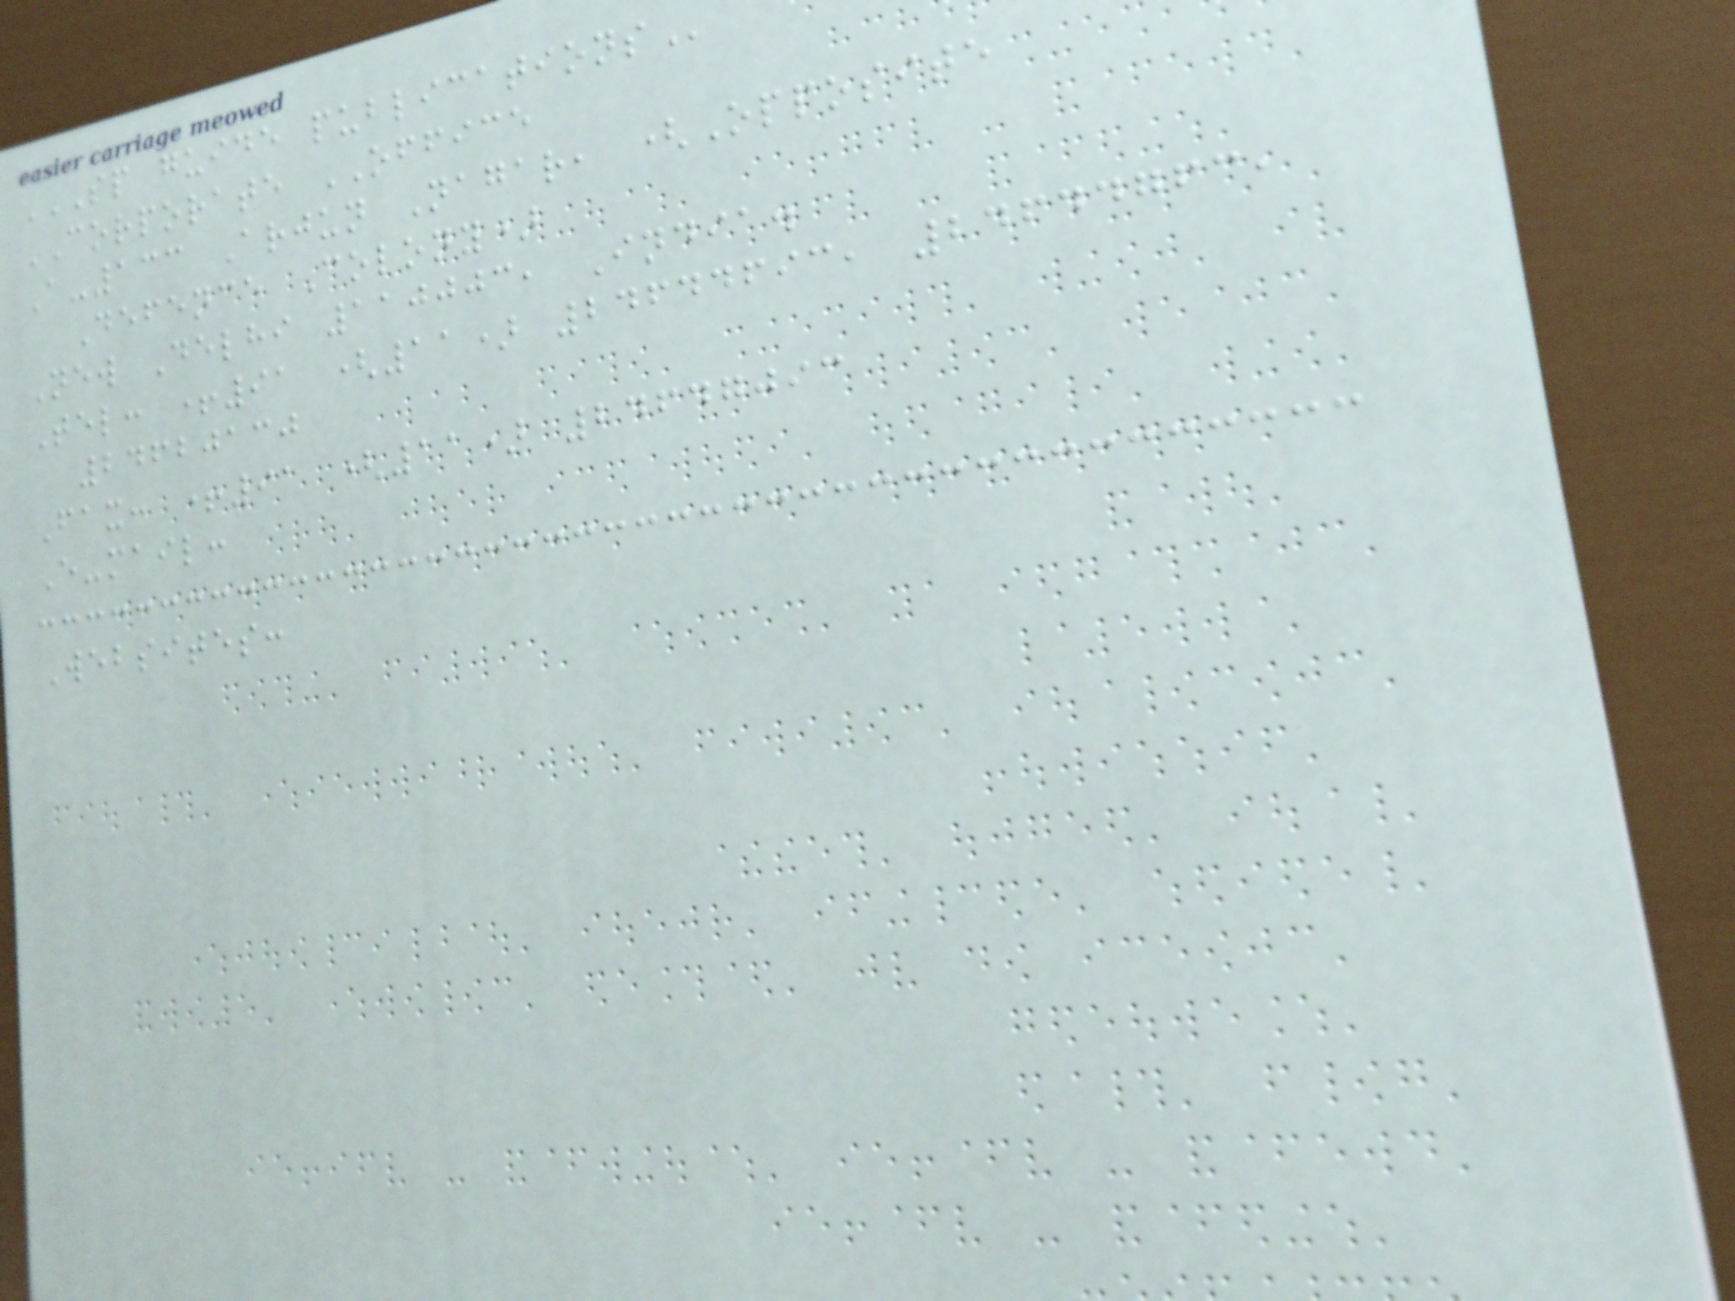SP GUIDE PUBLICATIONS
CORPORATE OFFICE
A-133 Arjun Nagar, (Opposite
Defence Colony)
New Delhi 110003, India.
Tel: +91 (11) 24644693, 24644763,
24620130
Fax: +91 (11) 24647093
E-mail:
Websites:
